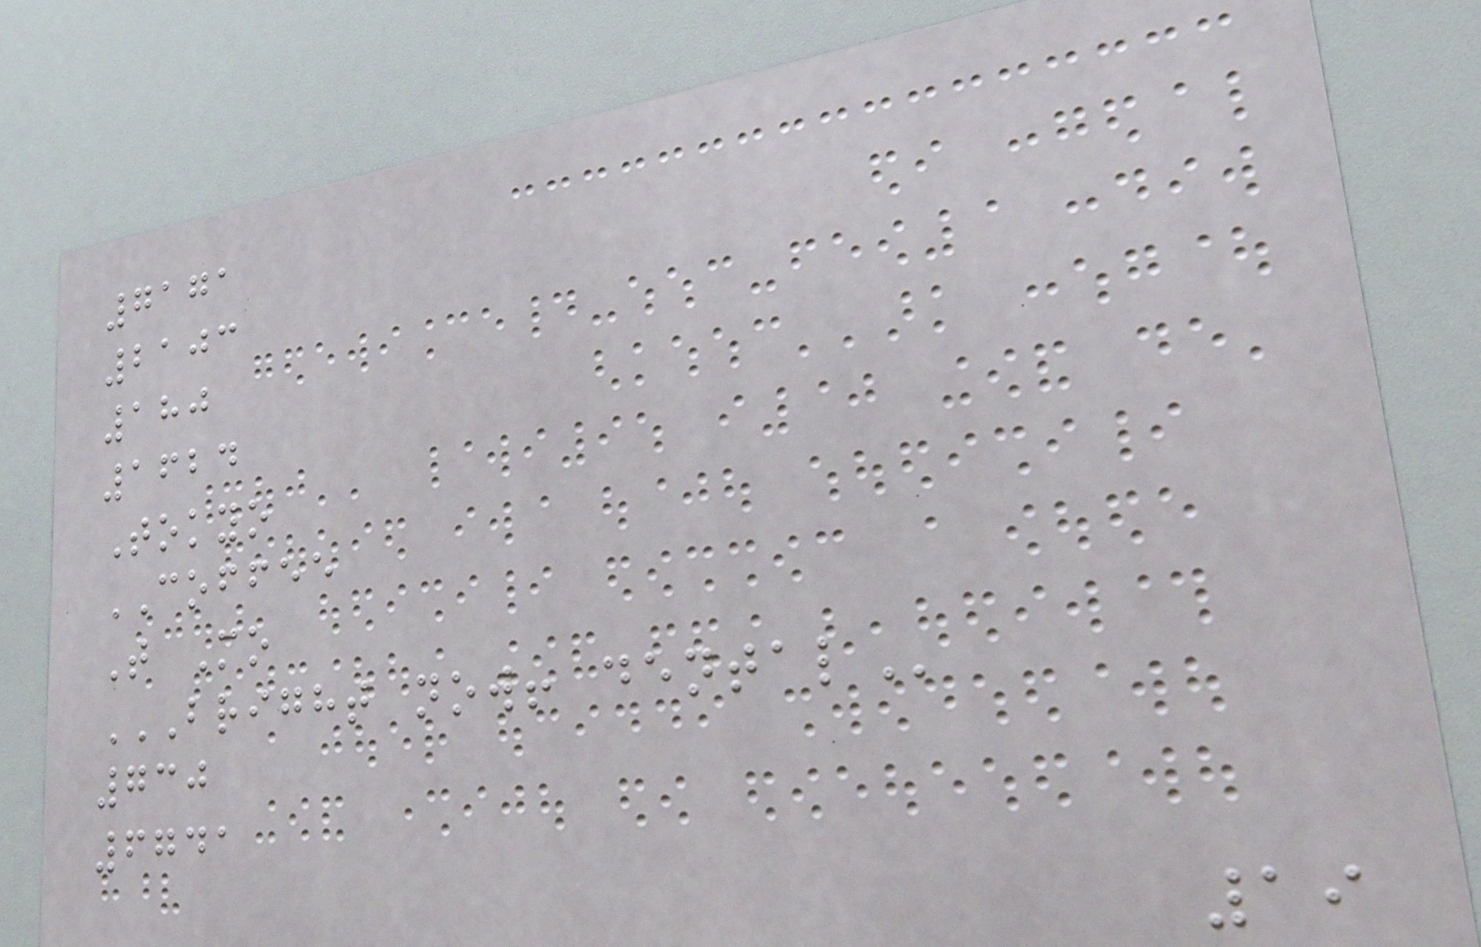7171
2103
180
1624
Tokyo
COFFEE
T Mo
BRIGHT NOW! DENTAL
730
6741
19
